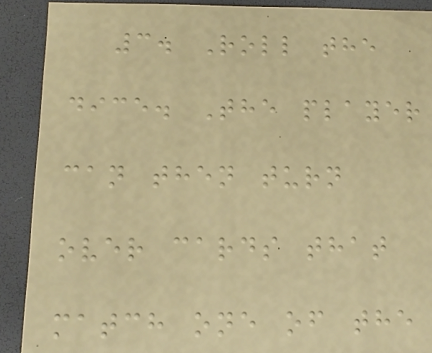3. Roll the
dice. The player
can then turn
over cards that
match one of the
